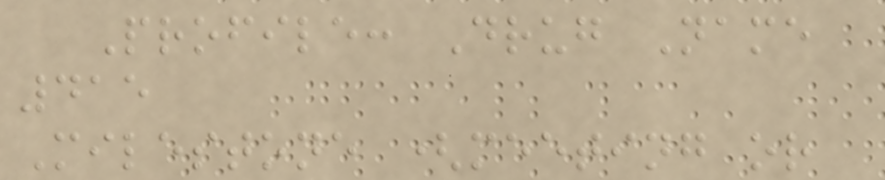Profile: Drug Name
415
Milestone (meeting or
